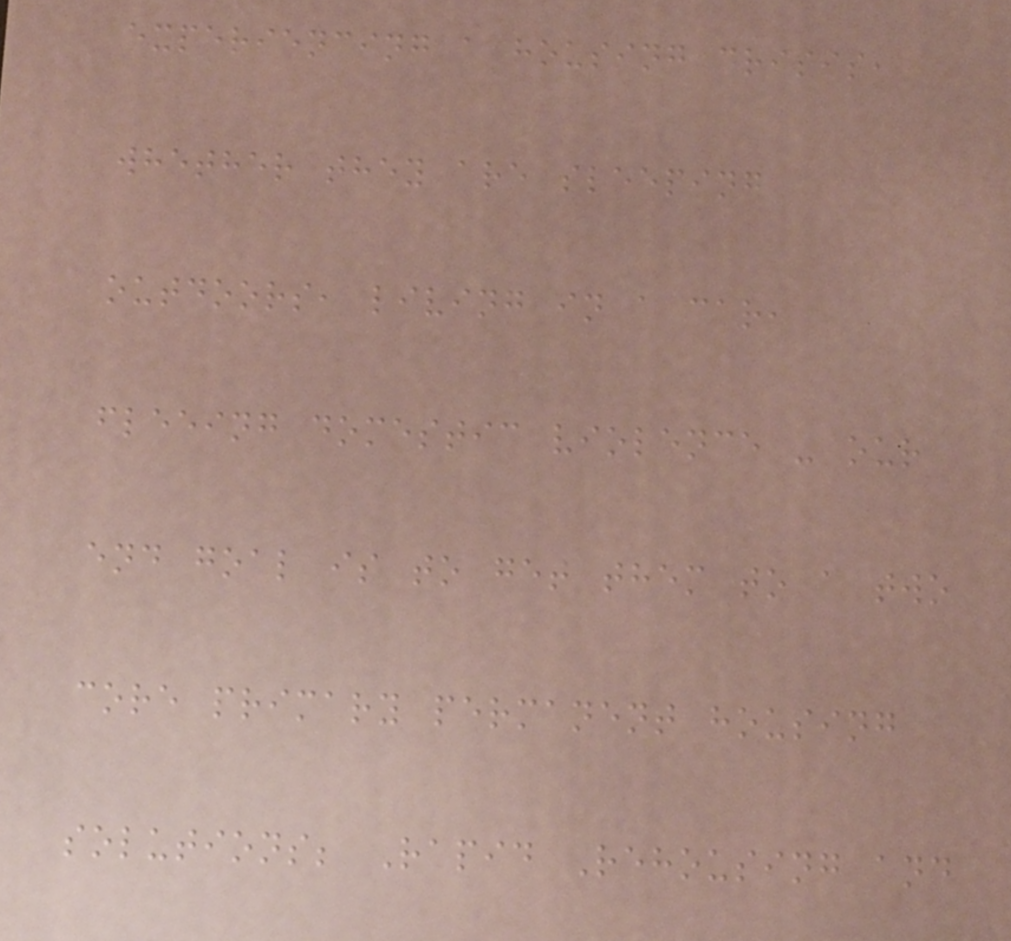experiencing a housing crisis,
whether they are sleeping
outdoors, living in a car,
fleeing domestic violence - our
end goal is to get them to a two
core primary permanent housing
solutions; Rapid Rehousing and
